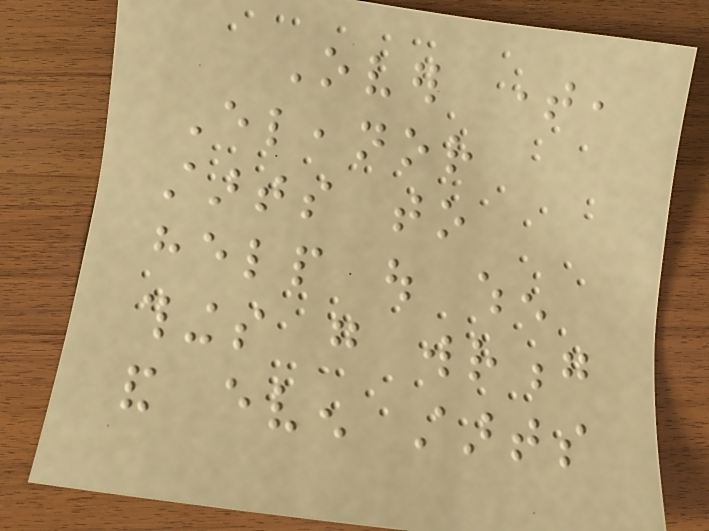Over time,
Eleanor
starts to
help out when
things go wrong
and even starts
